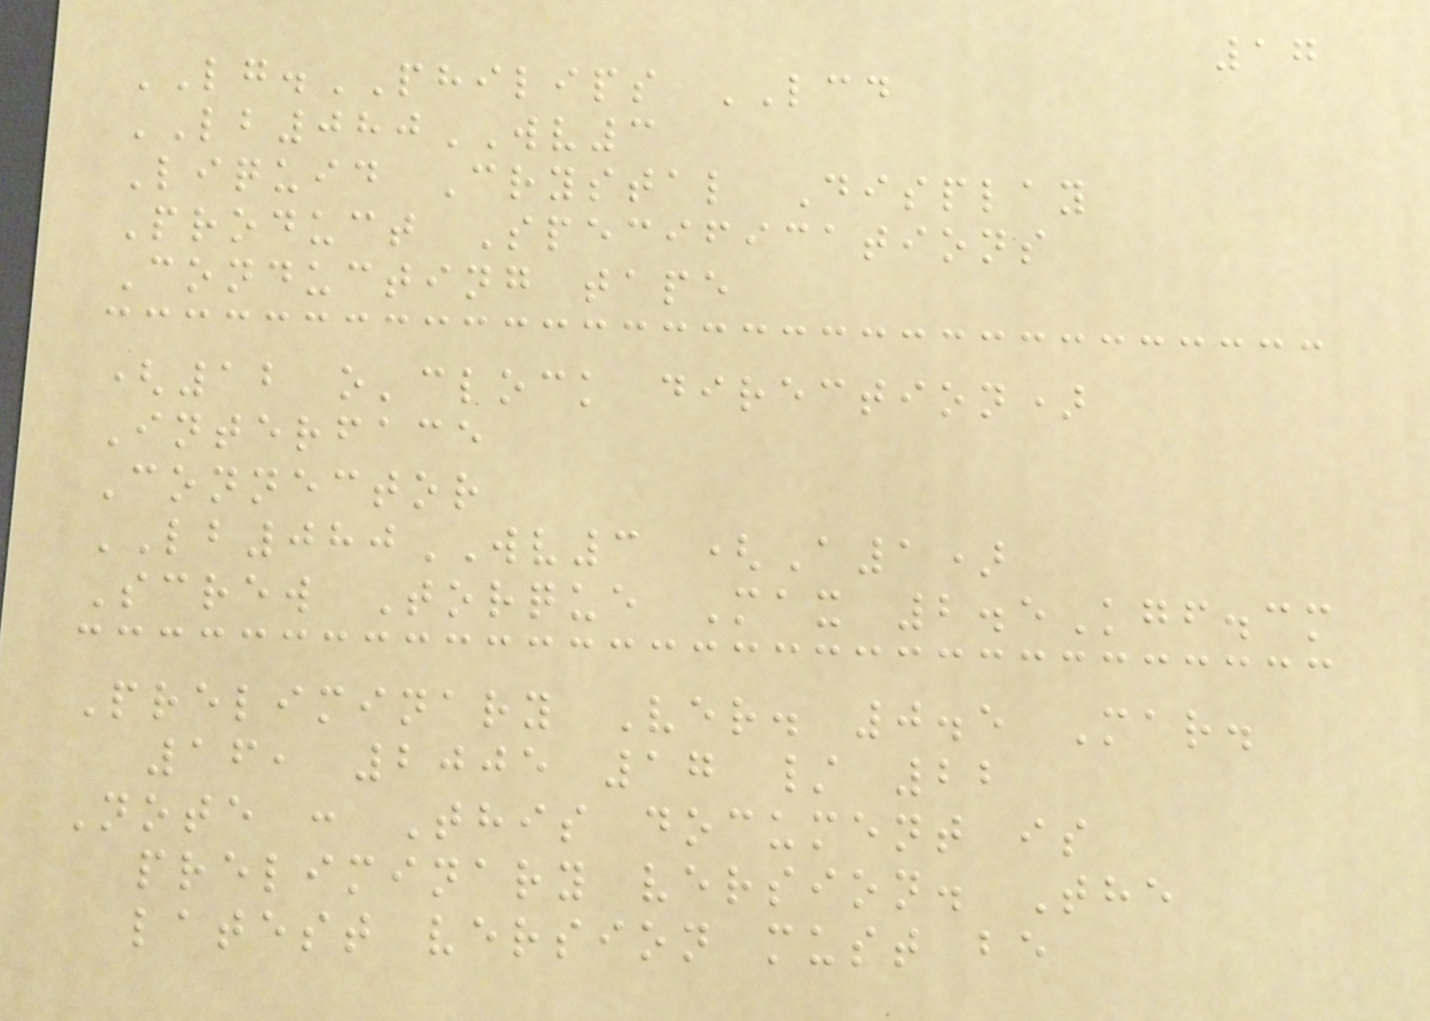17
LG.PHILIPS LCD
LB080WV3
Liquid Crystal Display
Product Specifications
Conducting tape
(12 o'clock direction)
Interface
Connector
LB080WV3 (A1)
Screw Torque Max 2.5Kgf.cm
Preliminary Ver. 0.5 Mar.
16, 2005 17 / 22
Note : This document is
preliminary version. The
latest version must be
